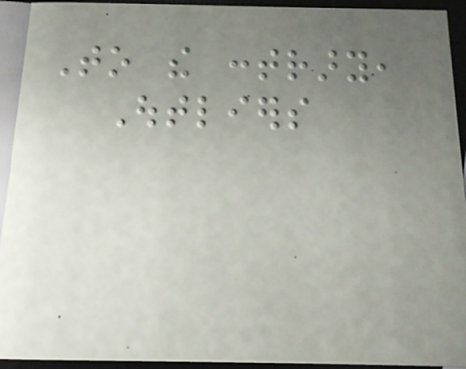To the contrary,
Outliers
